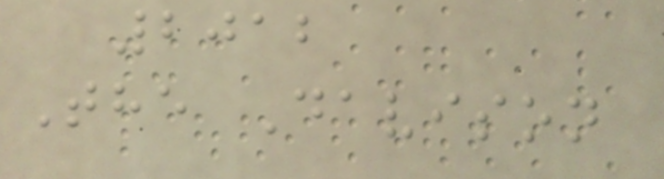2012
The Davison
